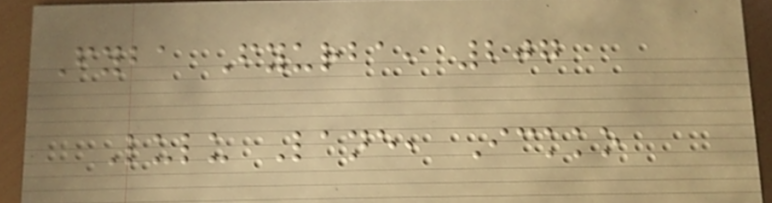Fyba Fyurba, 207
Lulu Lane, Ickko
